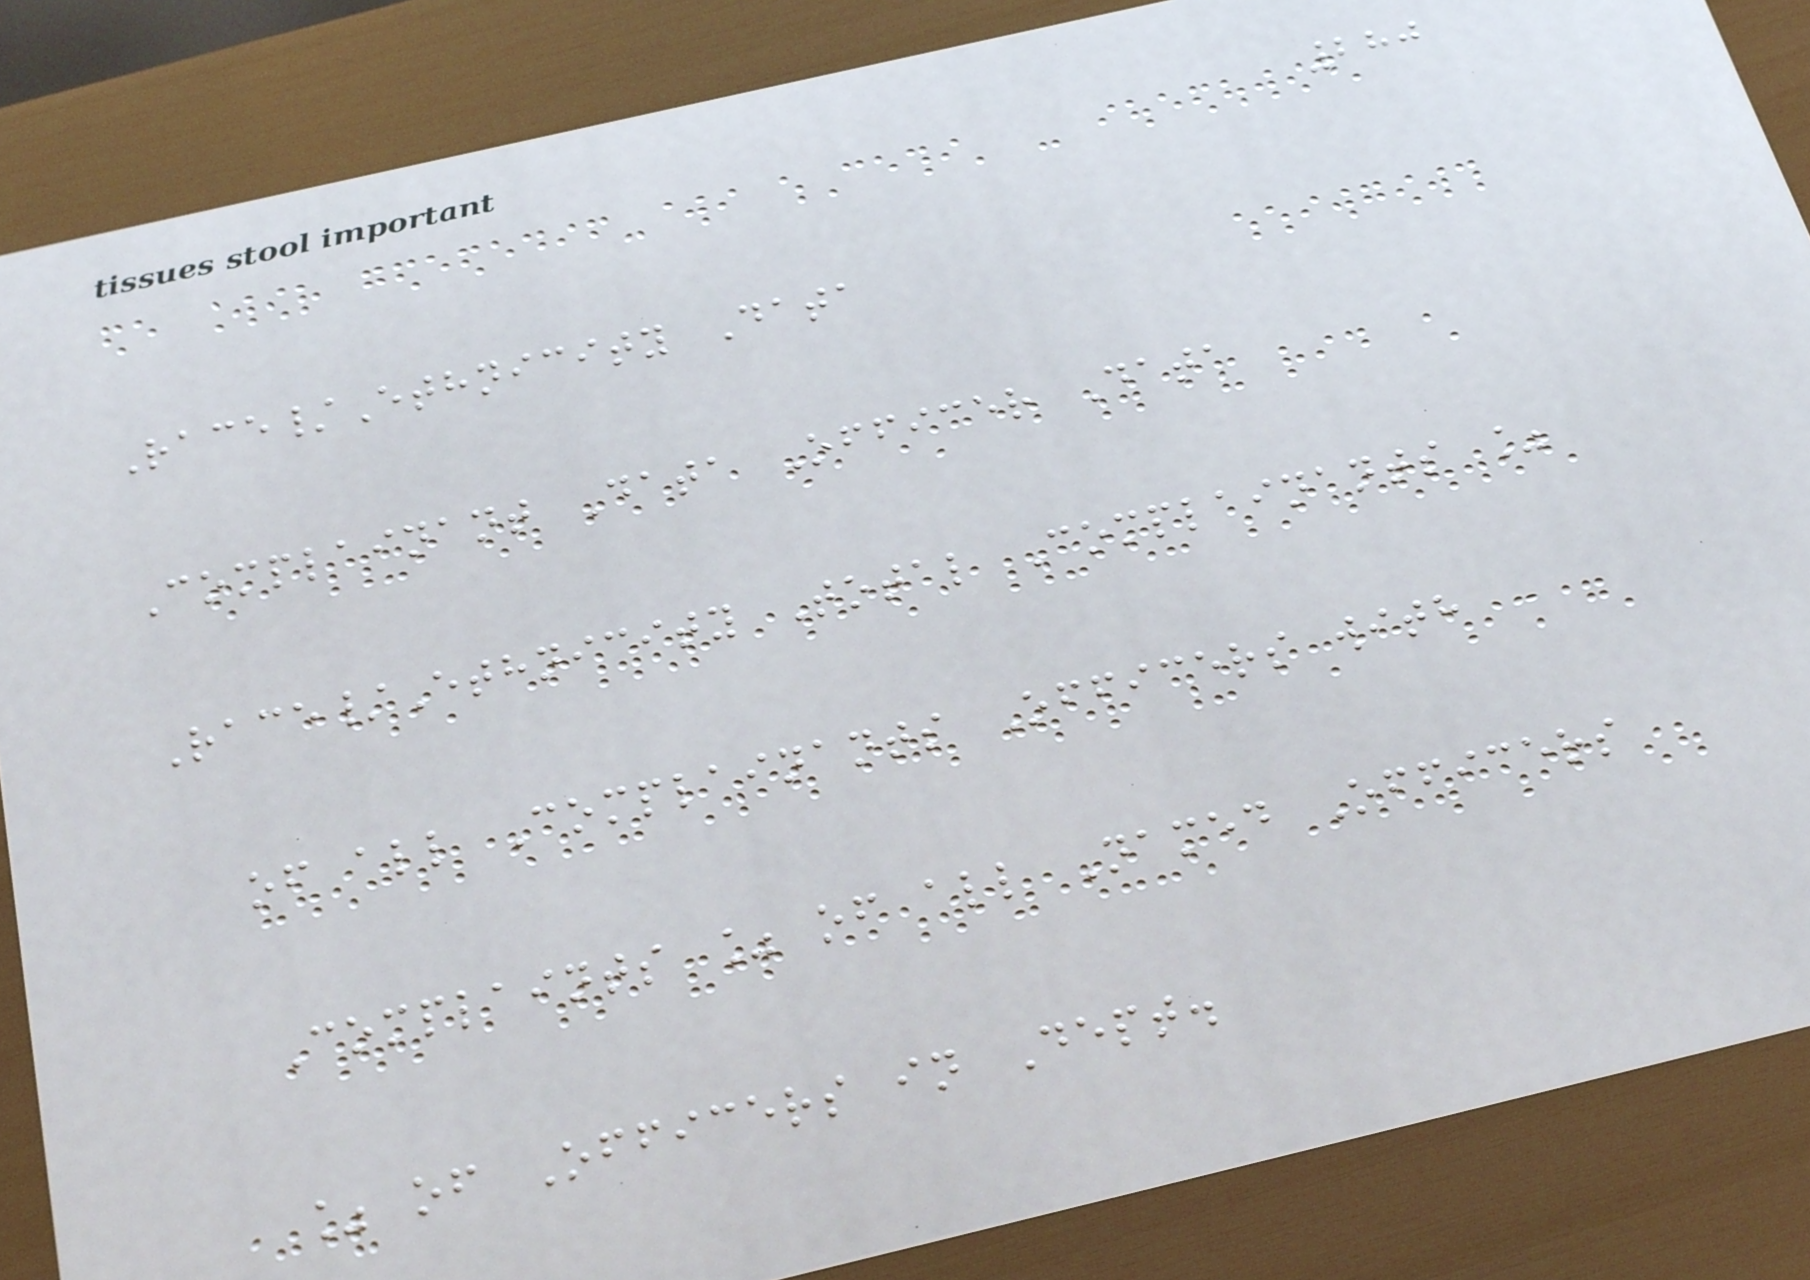280
Race/Ethnicity Data
Complainant Data Officer Data
Race/Ethnicity Total Complainants %
of all Complainants Officers with
Complaints % of all Named Officers
% of Officers in Dept.
